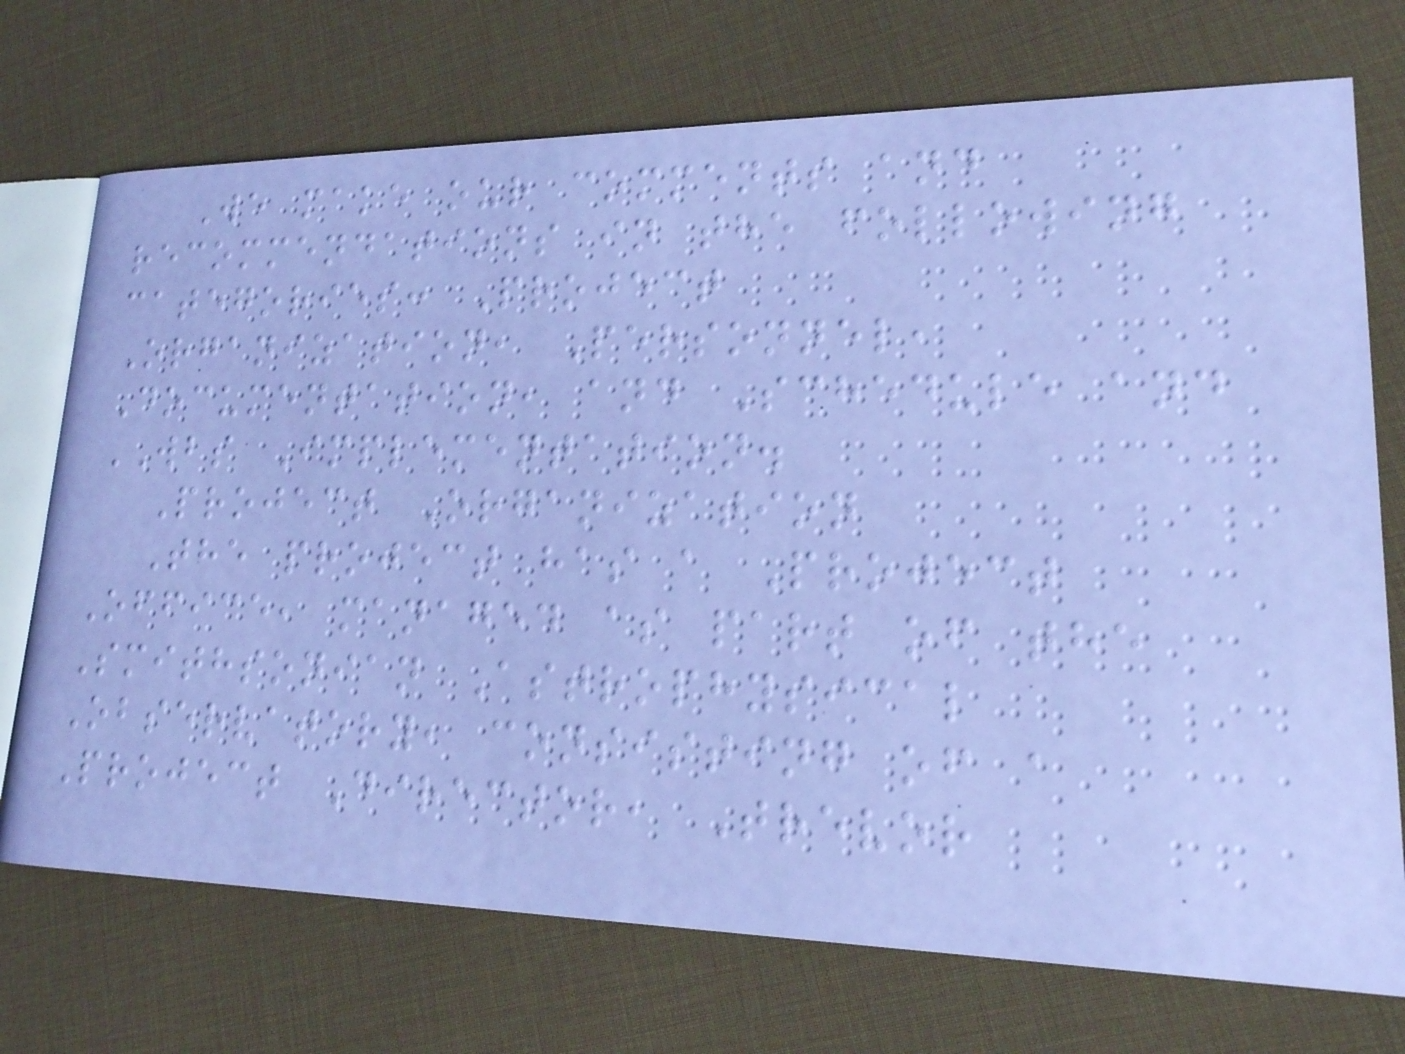We make our comments and
recommendations in the following
categories: Project
Organization, Personnel,
Documentation, and Schedule and
WBS Implementation.
Project Organization
The project has a Project
Office, managed as part of the
Smithsonian Astrophysical
Observatory, consisting of a
Project Director, Trevor
